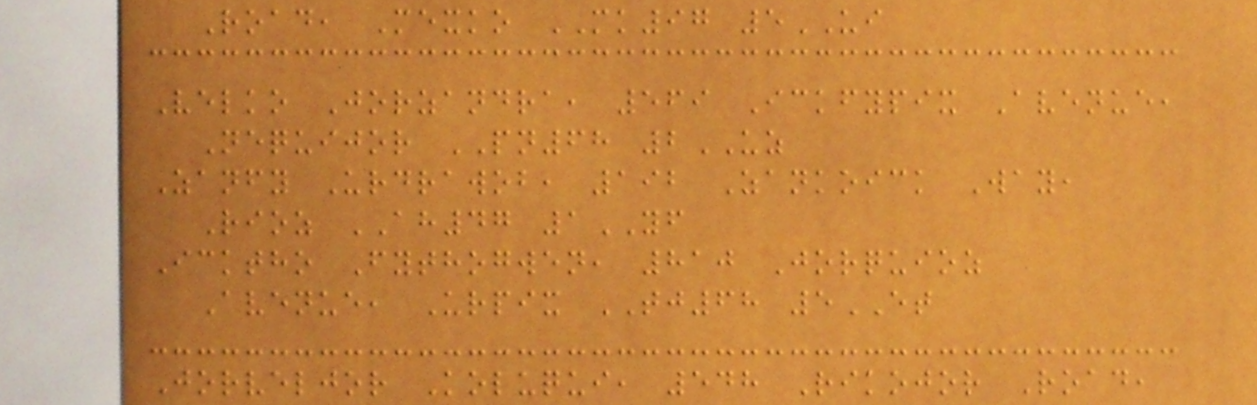Road, Mexko MK97 5UI
Velko Jorzandra, 569 Ickfypix Avenue,
Nequijor PN68 2UZ
Zanfy Urdrawob, 192 Zankoick Way,
Rioz AH47 1YF
Icktho Fythogwen, 810 Jorquioz
Avenue, Urpix TJ68 5ET
Jorveljor Koluqui, 548 Rikojor Road,
